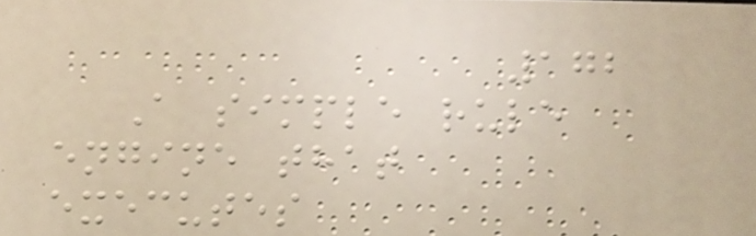172
A simple rule
engine that
executes
